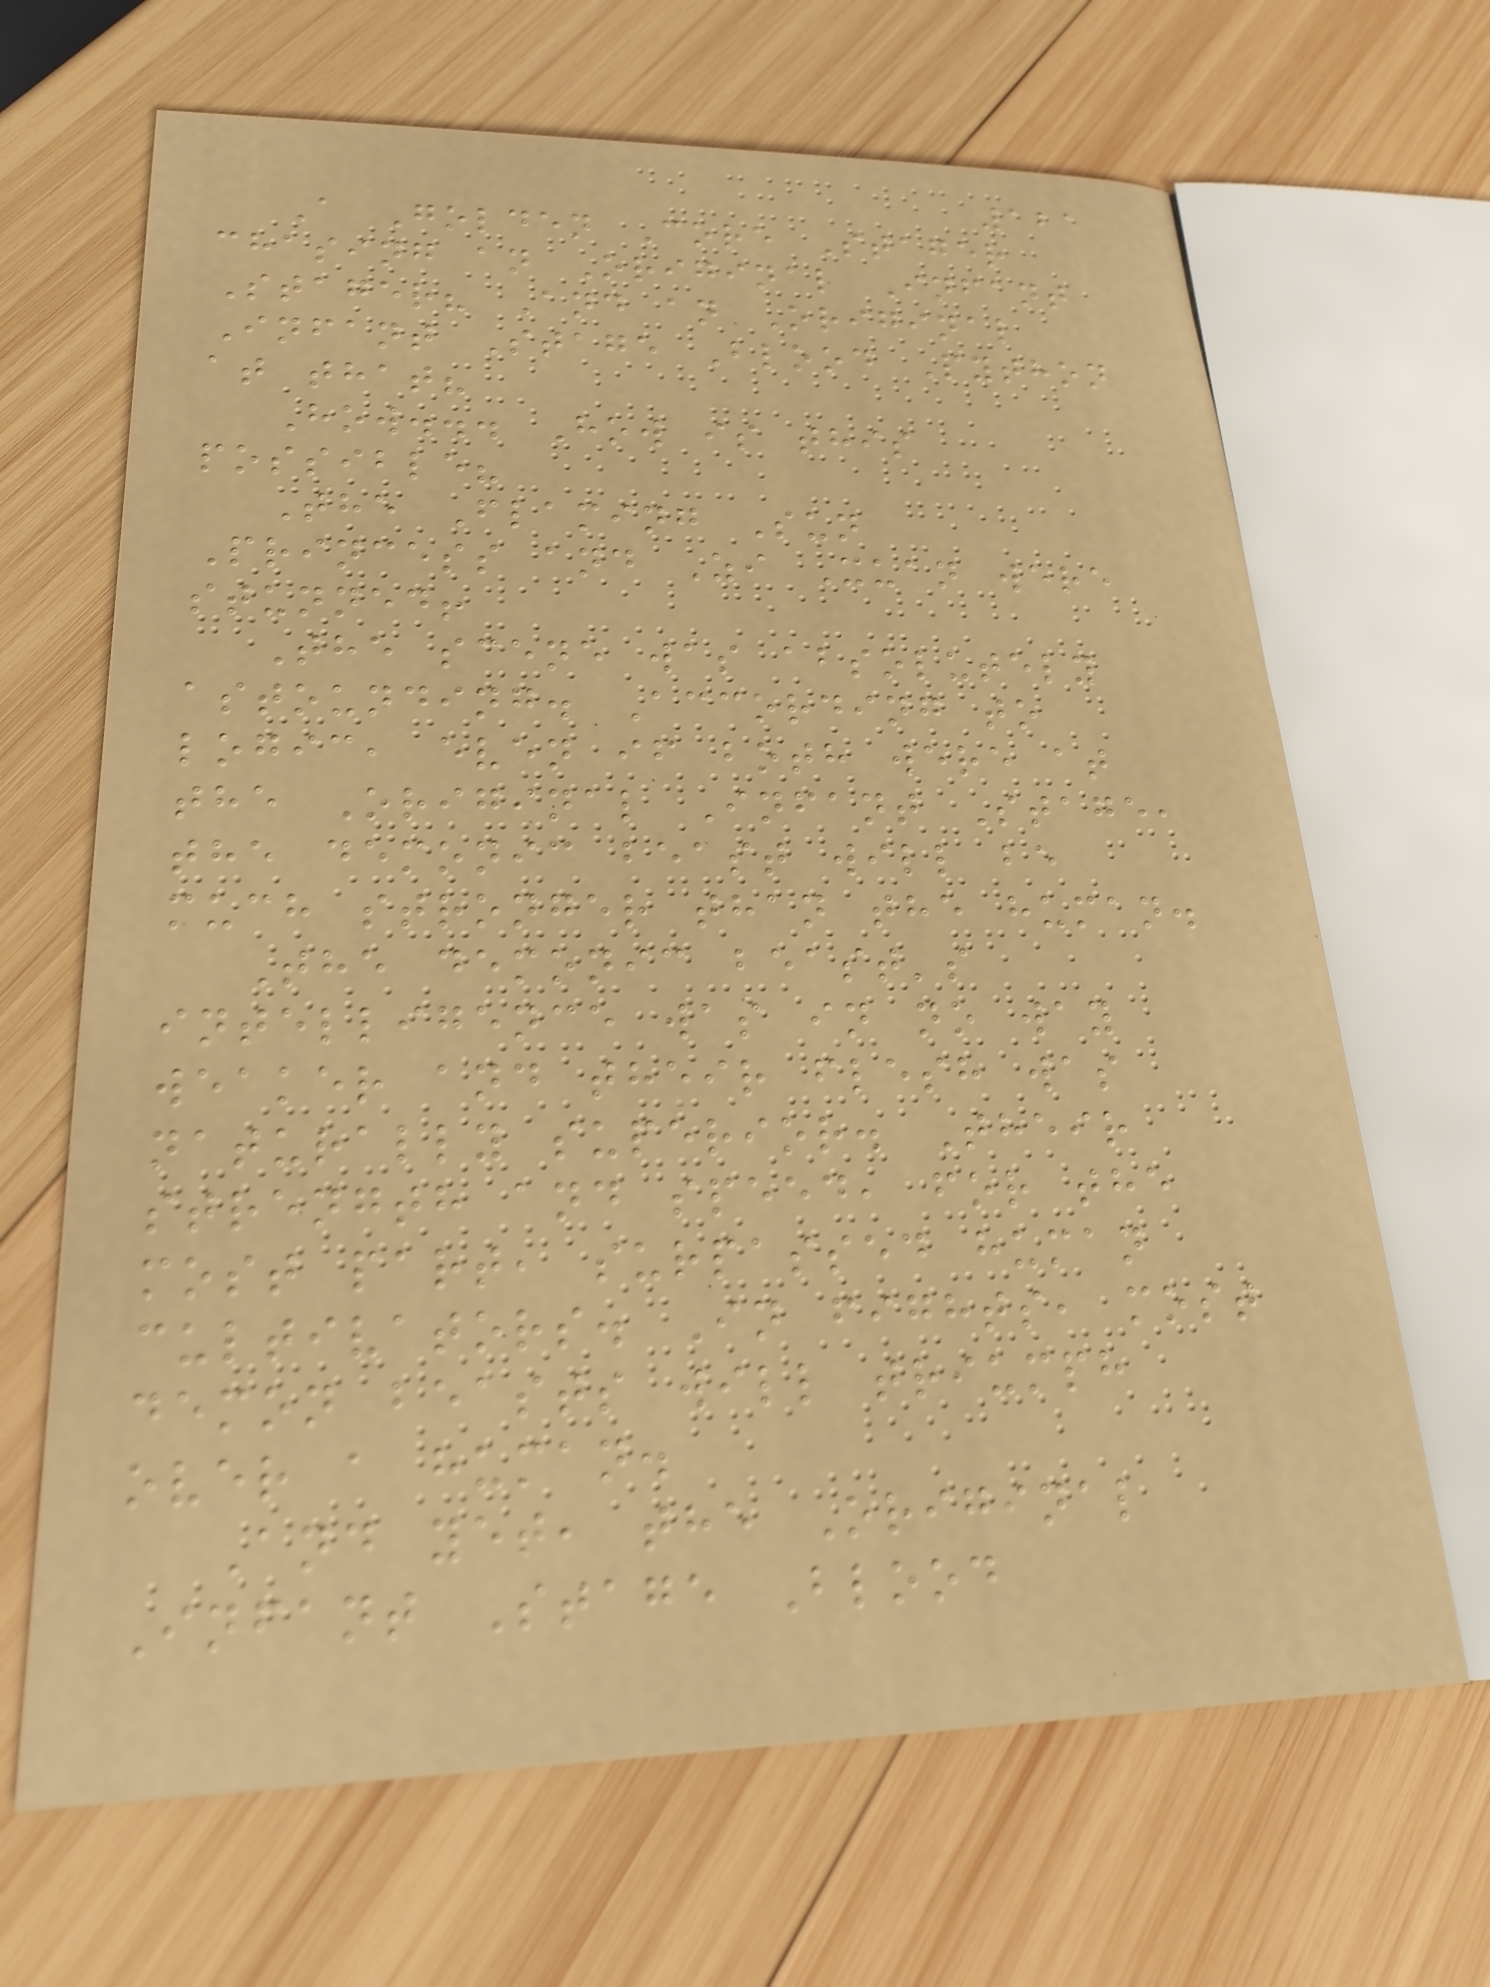121
A Golden Core Stager
chasing an Original Infant
Stager? And an Original
Infant Stage Blood Python
at that?
How... How is this
possible?
The Flaming Sun
Princess and Zi Xuan were
stunned!
The scene was absolutely
astounding. According to
logic, even if both were at
the Original Infant Stage,
the demonic beast will be
much stronger than the human.
The demonic beast's
intelligence was in no way
weaker and their flesh was
naturally superior. Their
strength and speed, for the
most part, surpassed human
cultivators. In fights, most
demon beasts will triumph
over a human.
And yet, the Original
Infant Stage Blood
